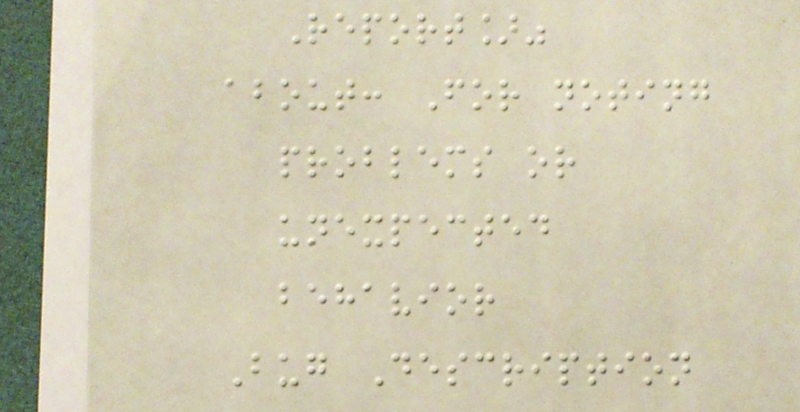Report]"
about: For noting
problems or
unexpected
behavior
Bug Description
